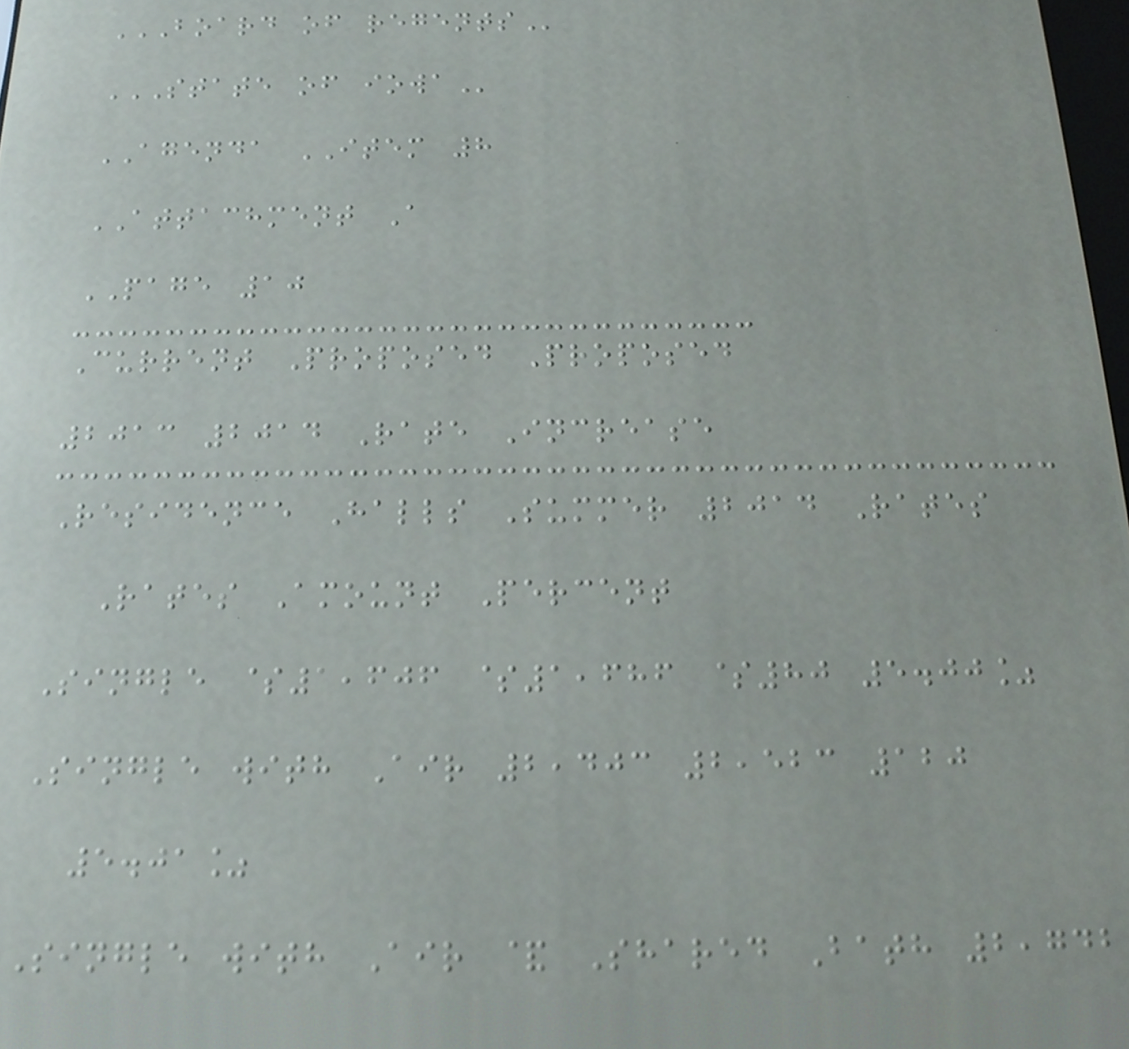BOARD OF REGENTS
STATE OF IOWA
AGENDA ITEM 8
ATTACHMENT A
PAGE 10
Current Proposed Proposed
2013 2014 Rate Increase
Residence Halls Summer 2014 Rates
Rates Amount Percent
Single $1,606 $1,686 $80 5.00%
Single with Air 2,403 2,523 120
5.01%
Single with Air & Shared Bath 2,742
